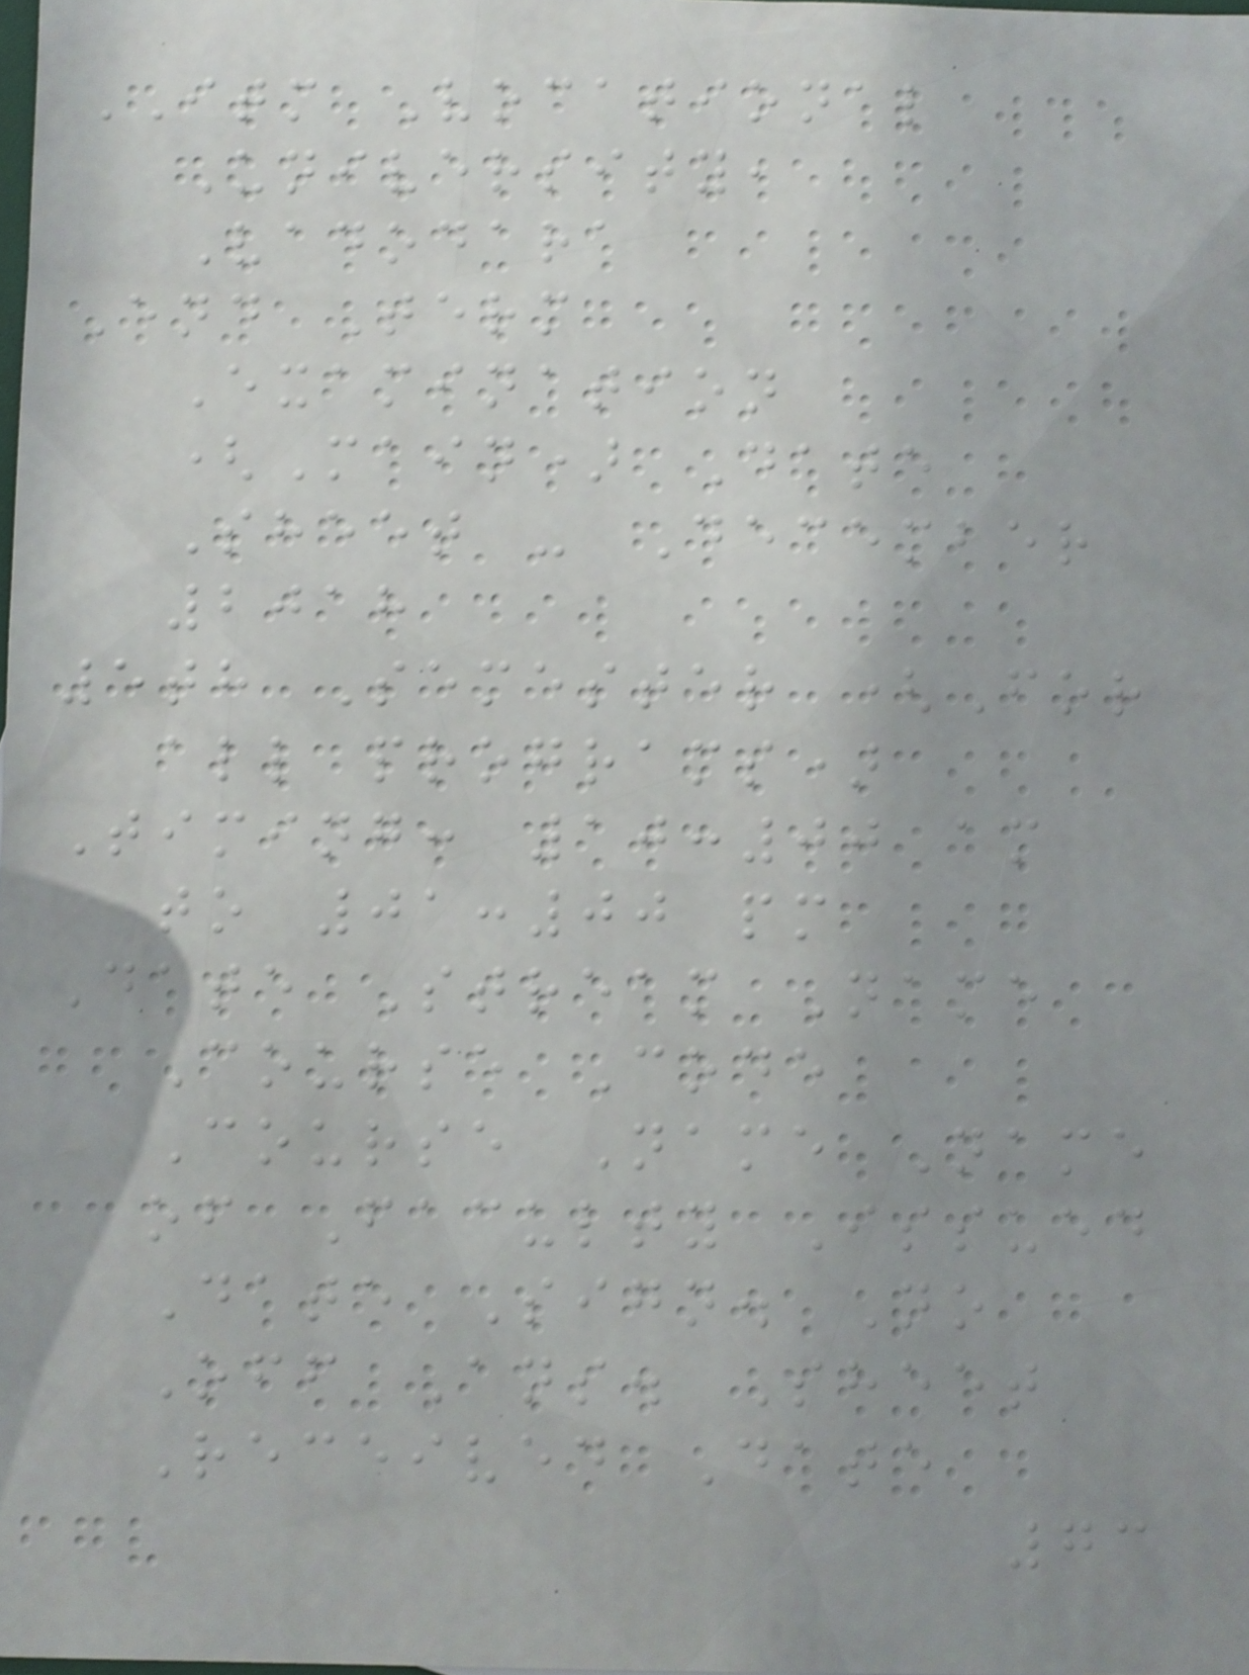ITM Vocational
University,
Vadodara
End Term
Examination
(Main) Date
Sheet - December
2018
5th Semester (For
all programs)
Timing: 10:00 am
to 01:00 pm
Date Stream Name
Course Code
Course Name Name
of Faculty Issued
Date Sign. No
Off Ans. Sheet
Received Date
73
